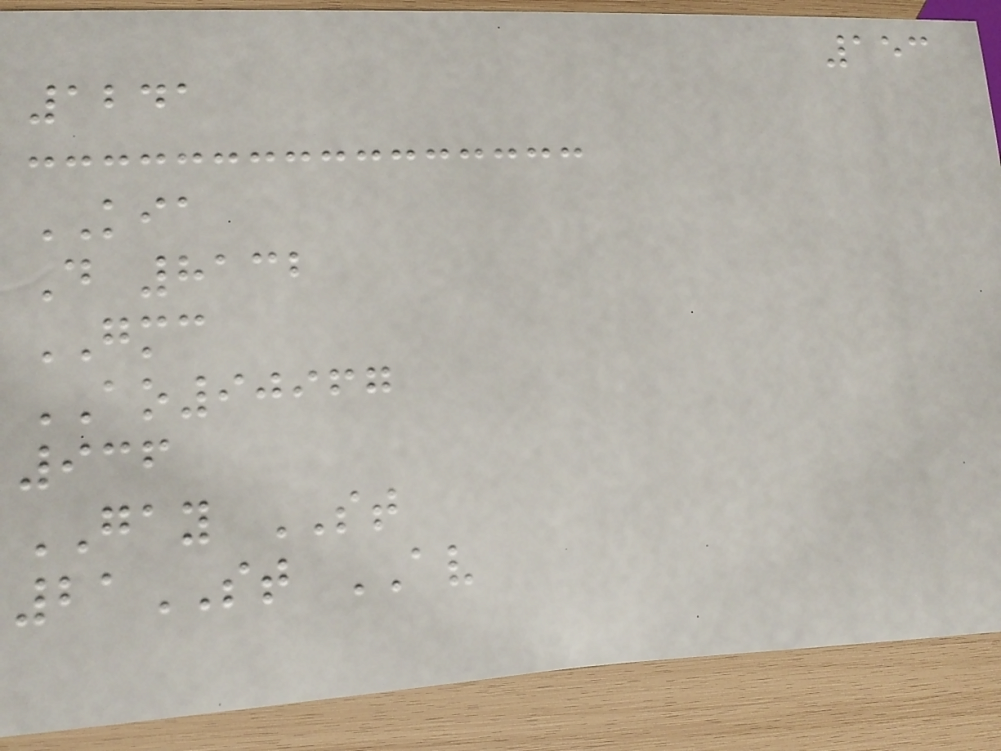153
1241
KIA
D 8132
GMC
AO90967
936
GAY ST
21ST AV
